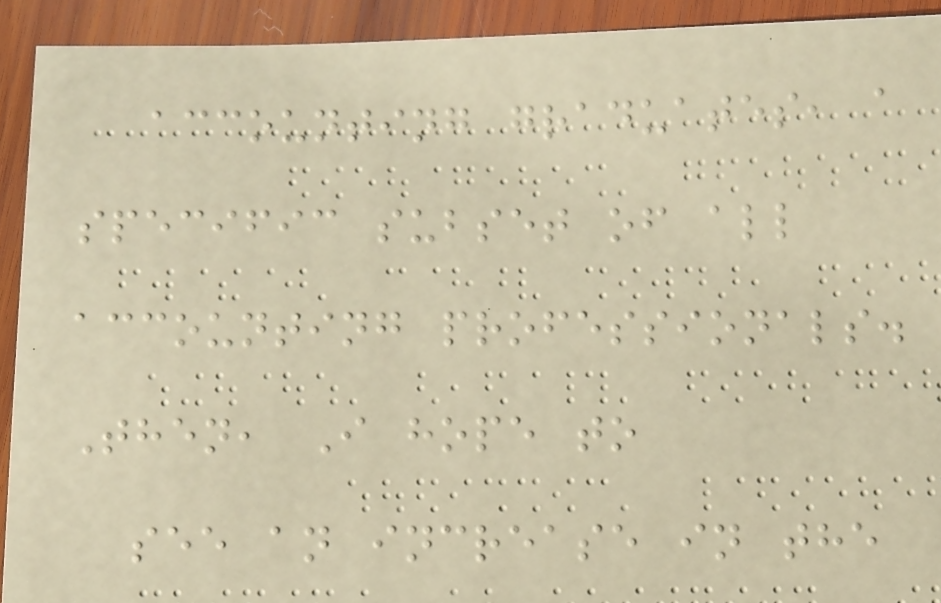accounting graduates, a
specific subset of all
accounting professionals.
Then, I hope to
see an increase in the
